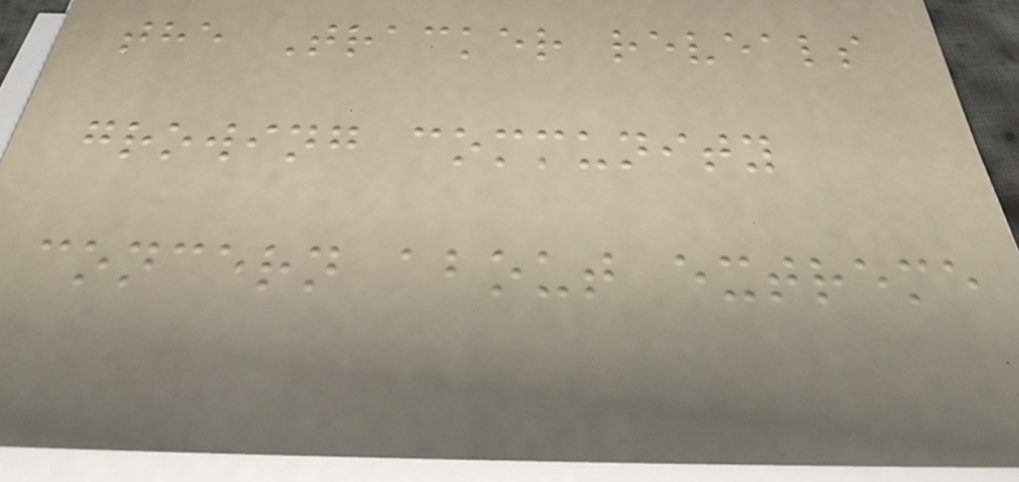the Tracker reveals
growing community
concern about extreme
